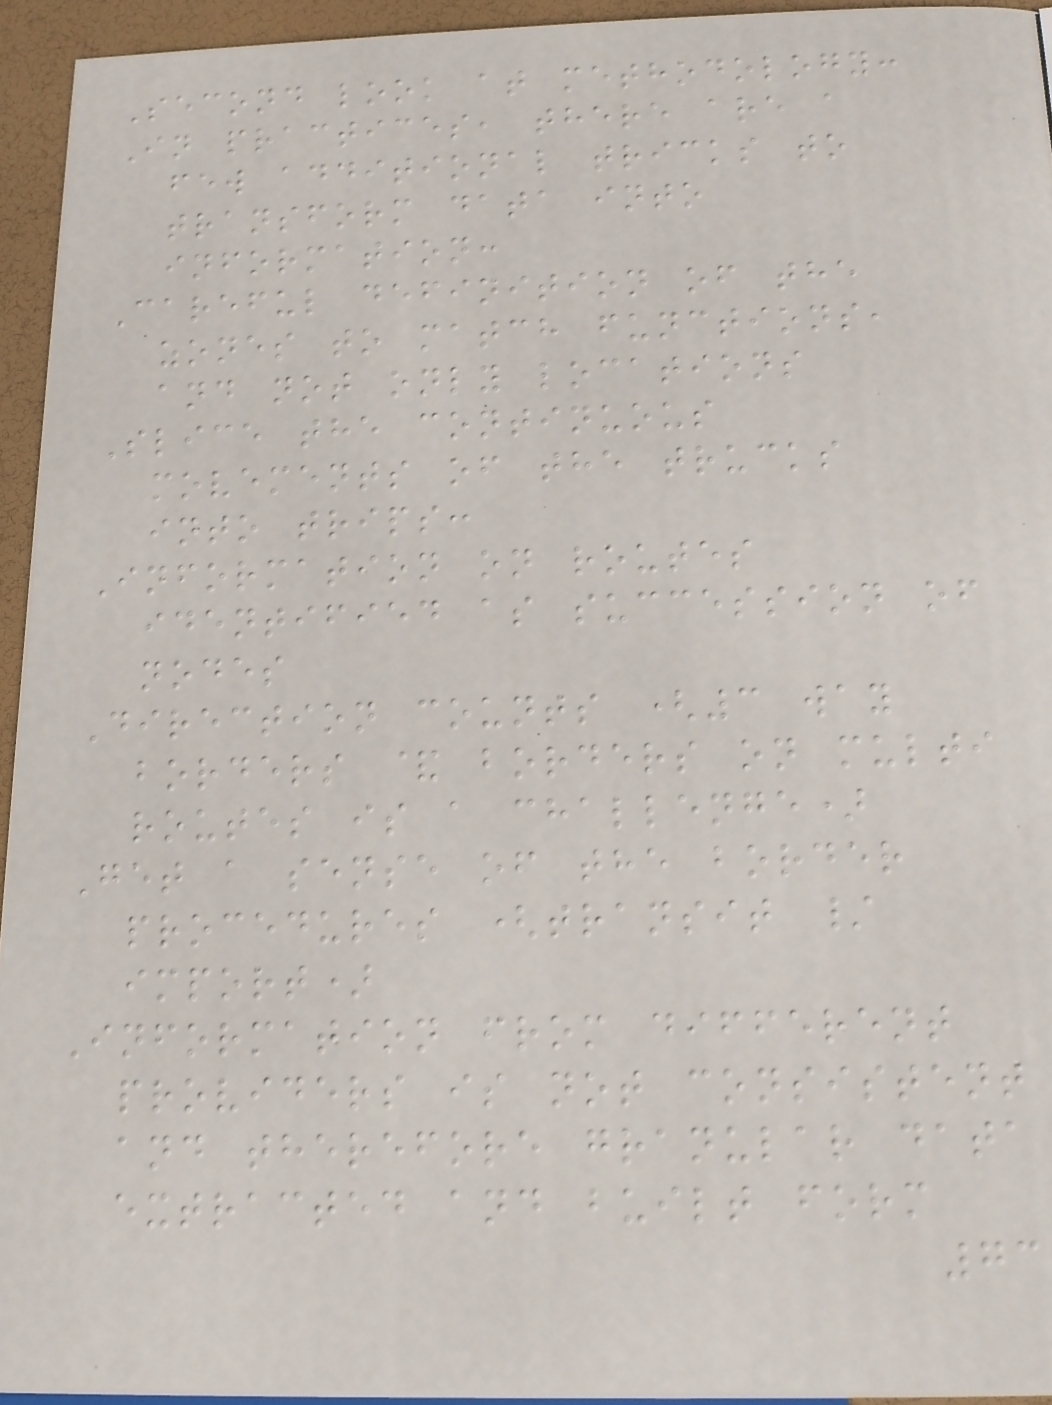Second look at methodology:
In practices, there are a
few additional tricks to
transform data into
information:
Careful definition of the
zones to match functions,
and not only locations
Slice the continuous
movements of the trucks
into trips:
Information on routes
identified as succession of
nodes
Direction counts (3 way
borders & borders on multi
routes is a challenge)
Get a sense of the border
procedures (transit /
import)
Information from different
providers is not consistent
and therefore granular data
extracted and built form
73
